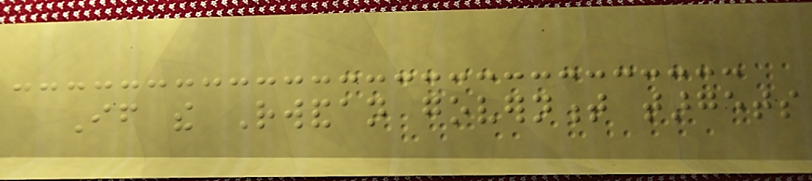If the Rwandan government targets
